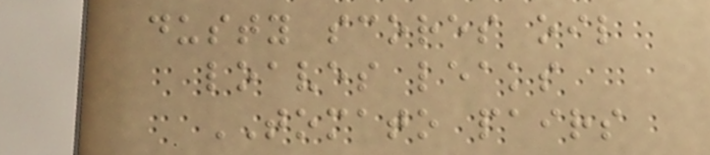dusty scores oil
loaves leaks
TOMATO pairs
